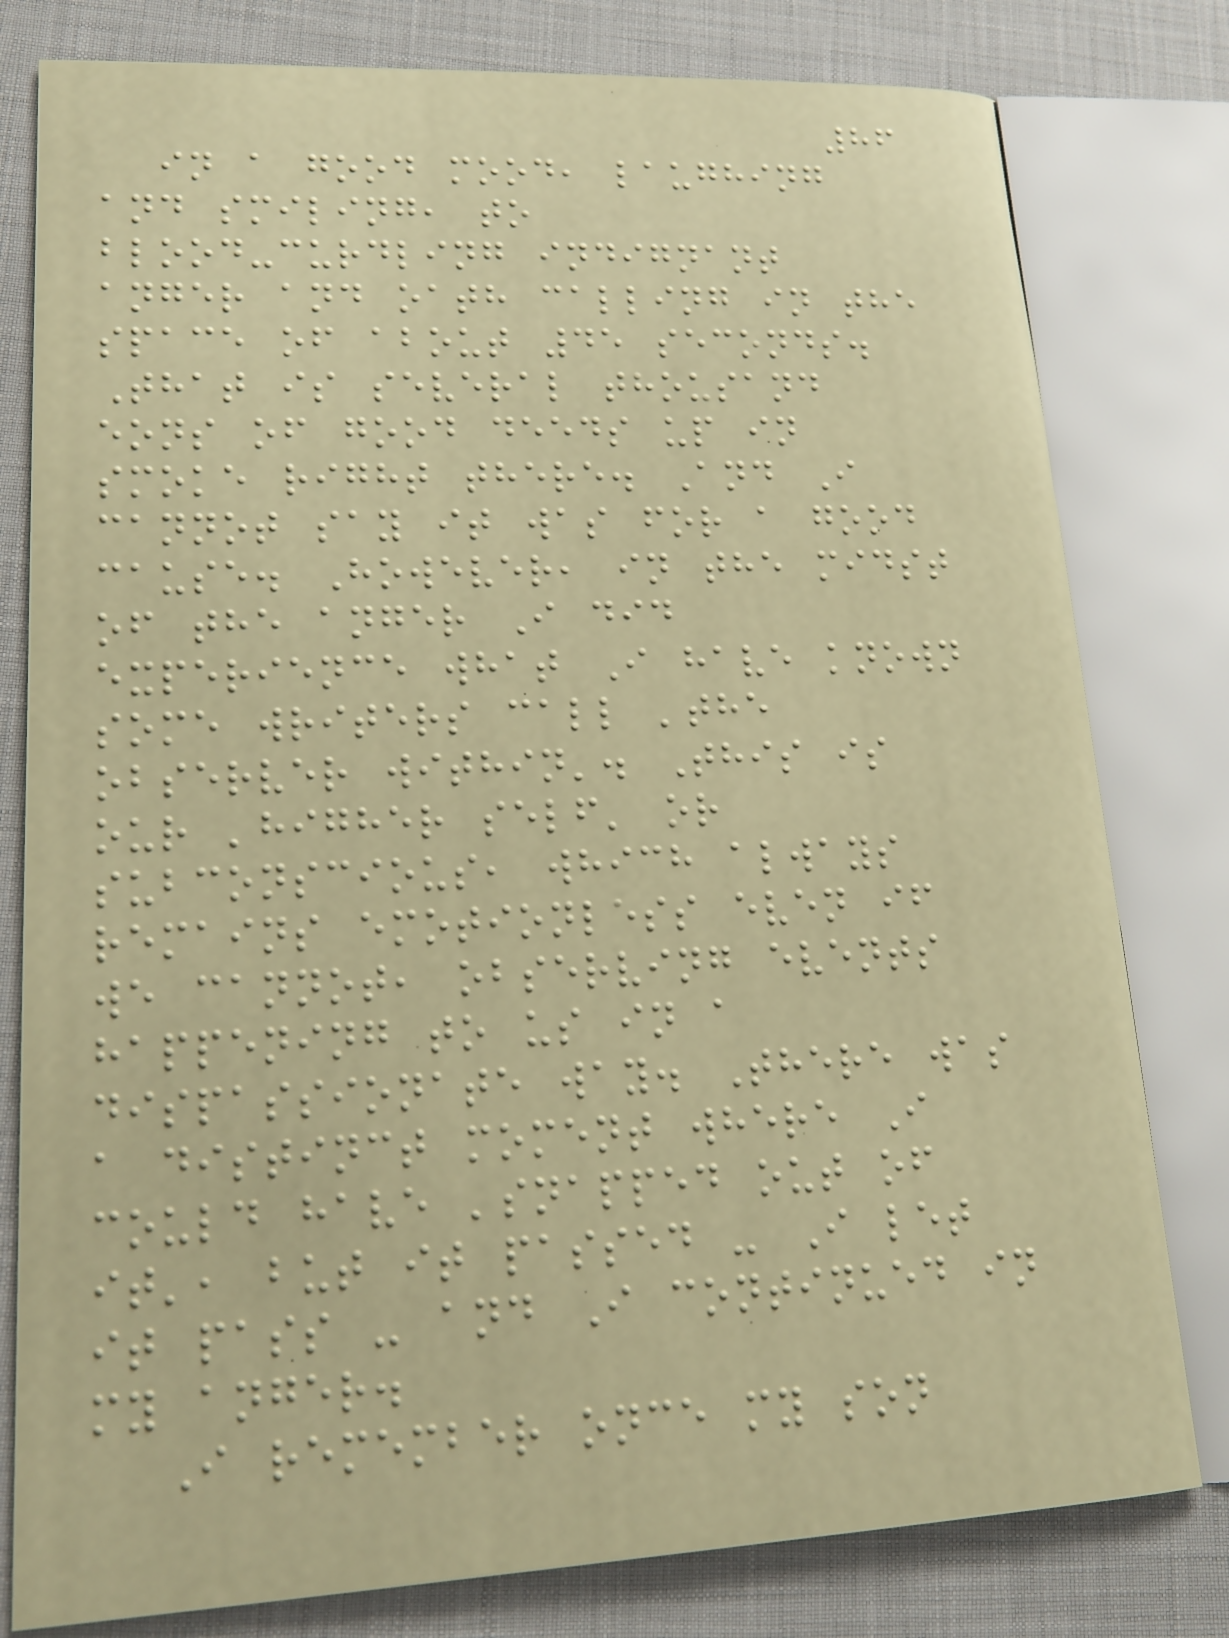86
in a good mood, laughing
and smiling, to
blood-curdling indignant
anger and oath calling in the
space of about 45 seconds.
That is several thousand
eons of good deeds up in
smoke right there. And I
cannot say it was for a good
cause. However, in the midst
of the anger I did
experience what I have known
some writers call 'the
observer within'. This is
our 'higher self' or
subconscious, which always
remains emotionless even if
we cannot, observing events
happening to us in a
dispassionate way. There was
a distinct moment where I
could have 'snapped out of
it', but it passed - I let
it pass - and I continued in
my anger.
I remember once my son
